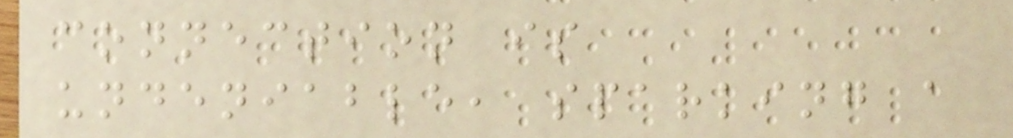connection is
undeniable, sparking a
